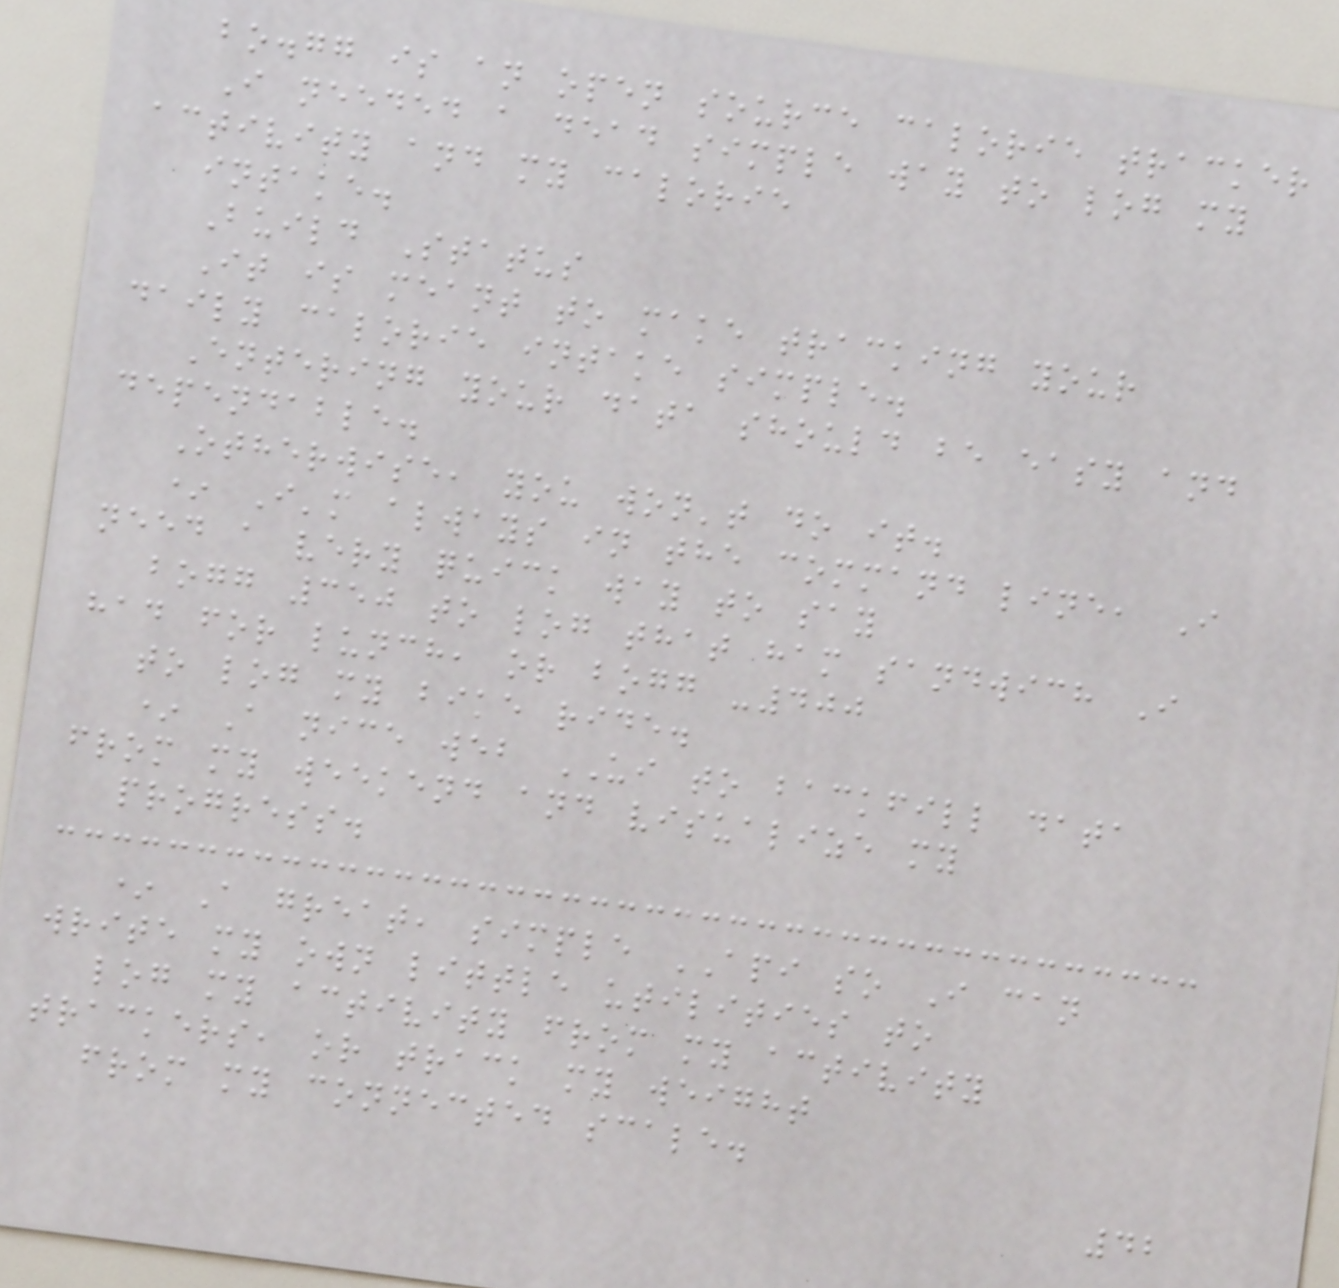bo.gg is an open source calorie tracker
I needed a dead simple way to log my
activity and my calorie
intake.
Build Status
It is meant to make tracking your
daily calorie intake simple.
Entering your data should be easy and
dependable.
Otherwise, you won't do it.
* I'm always in the command line, I
need a very quick way to say
bogg 350 to log that ham sandwich I
had for lunch, or bogg -400
to log my bike ride.
* A nice web UI to backfill data
from my weekend and visualize my
progress.
* A great, simple API so I can
write my own little utilities to
log my activity from my activity
trackers, or track my weight
from my connected scale.
42
